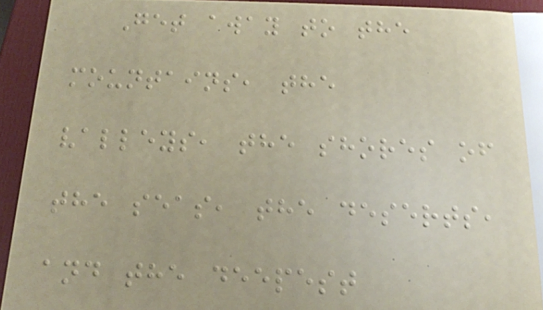Get away to the
mountains, the
valleys, the shores of
the seas, the deserts,
and the deepest
